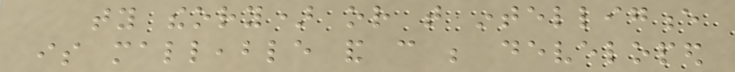ty theory) or that intelligence
is malleable and can be developed
